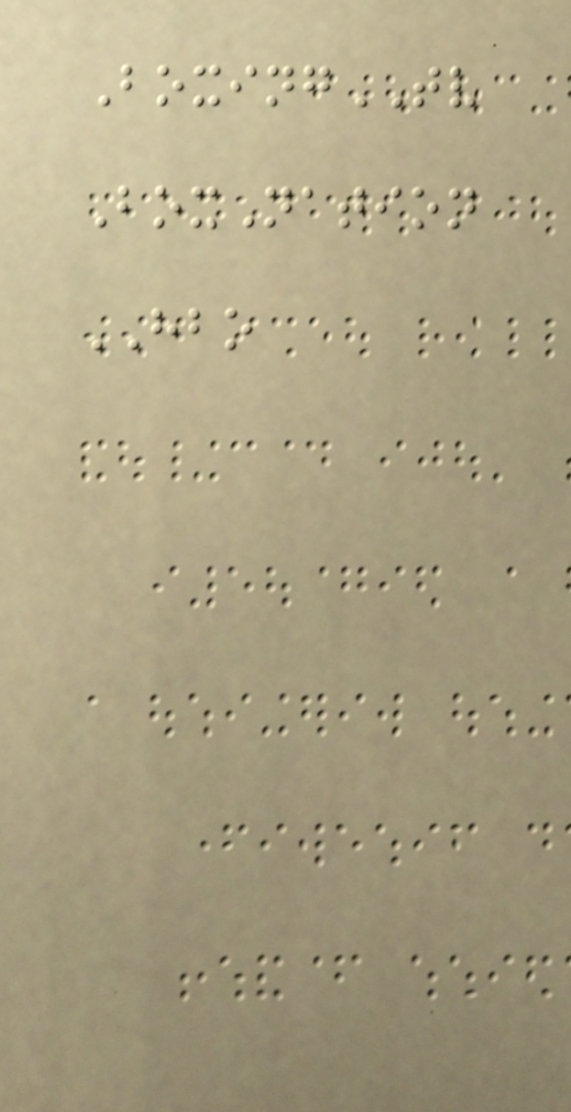BoxingTV
BoxNation
HBO
